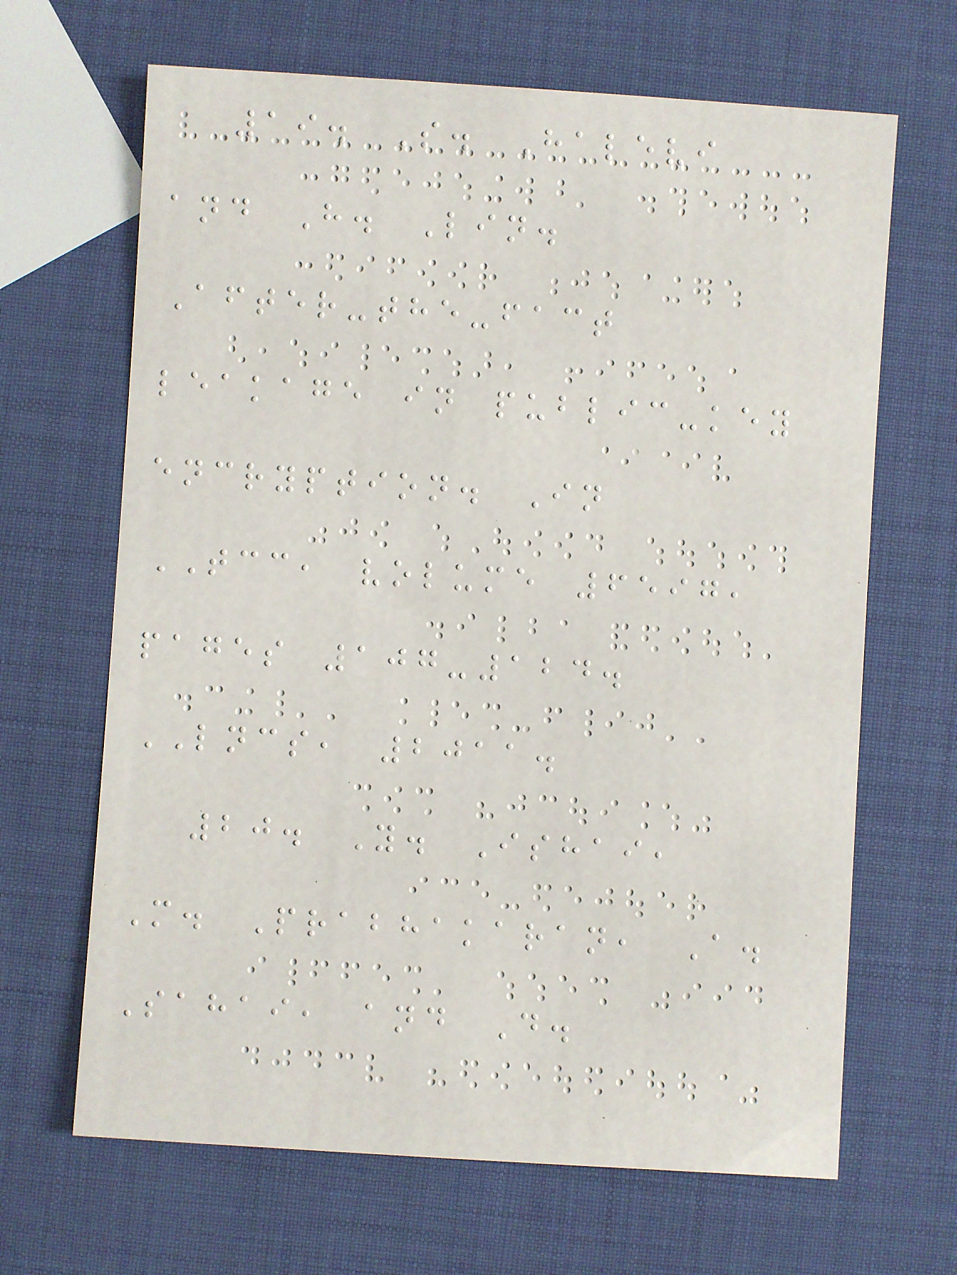19. S. Halevi
and H. Lin.
After-the-fact
leakage in public-key
encryption. In
TCC, volume 6597,
pages 107-124.
LNCS, 2011.
20. Y. Ishai,
M. Prabhakaran, A.
Sahai, and D.
